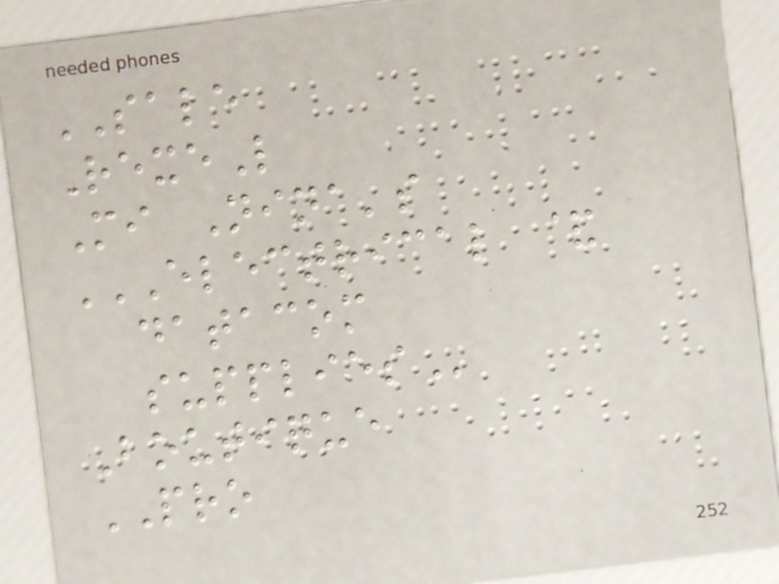SALE
RexeL
Mi Nina's
ELECTRICAL &
DATACOM
SUPPLIES
Boutique
PRO
